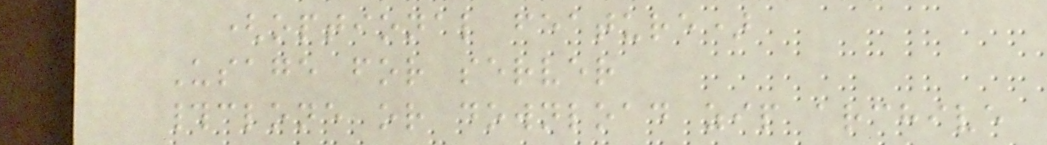(optional feature)
Usage for server
#clone or download zip archive
